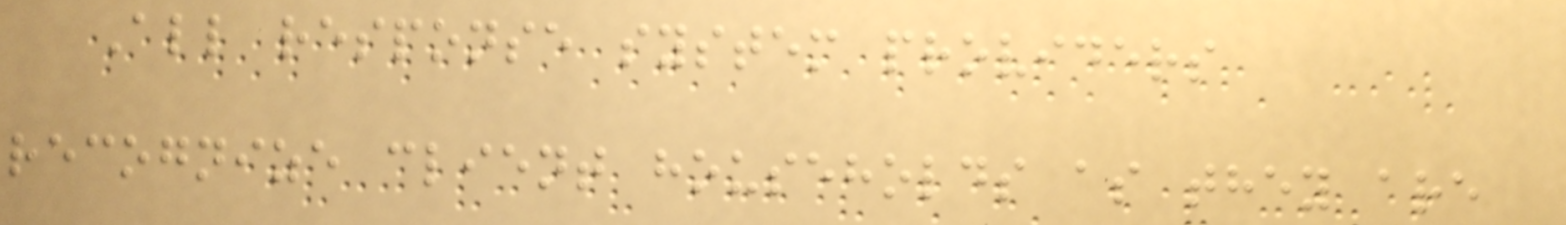All response system providers
recognize client households as they are
